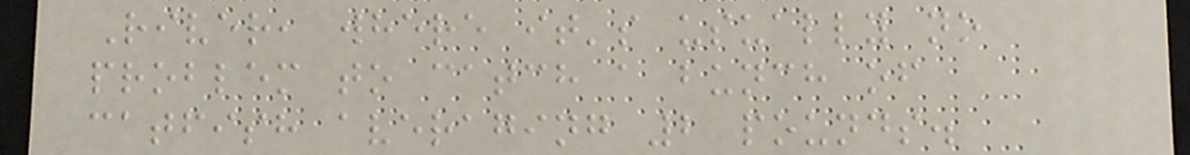River, where it's usually no
problem to catch a bunch of
catfish averaging 2 pounds.
